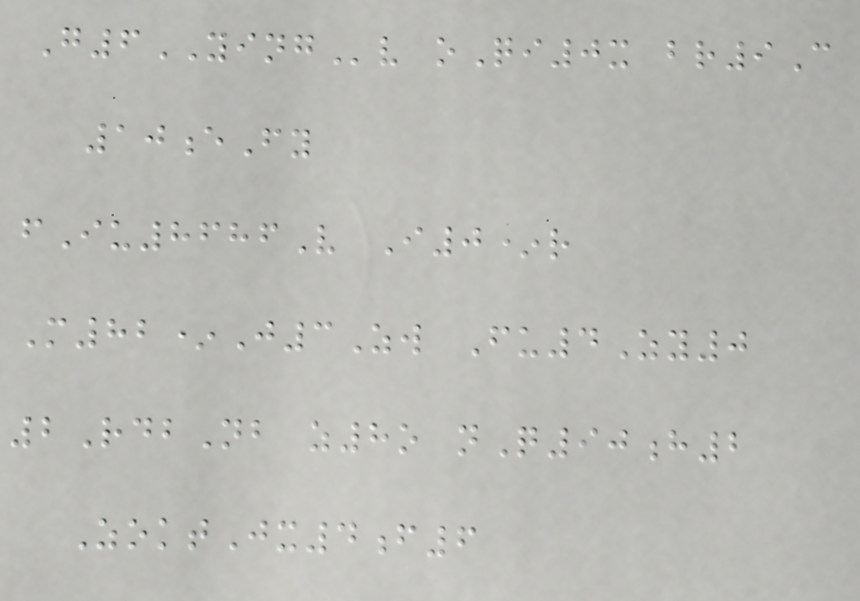G6YINGv oQi0x br9C
10eFy
fIu8686V I0*r
M82*J3Zw Fu4Zy0
2RdbNb z8o nQ90h2
ZoktJx4f6
